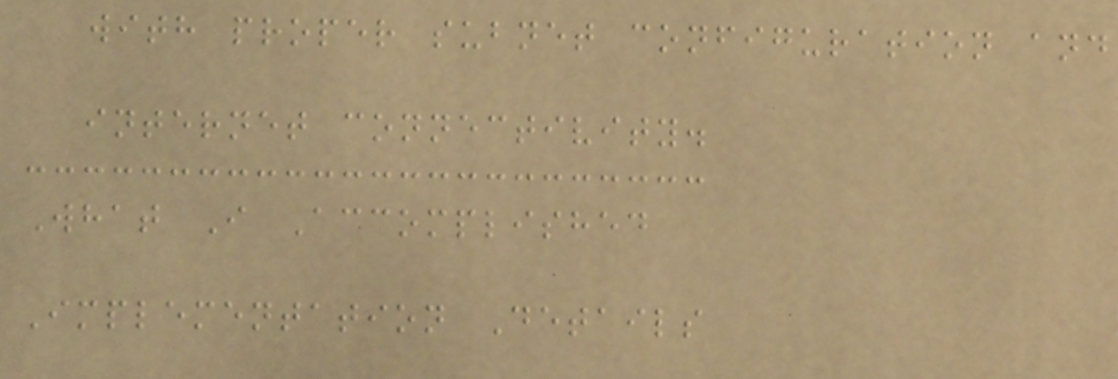with proper subnet configuration and
internet connectivity.
What I Accomplished
Implementation Details
